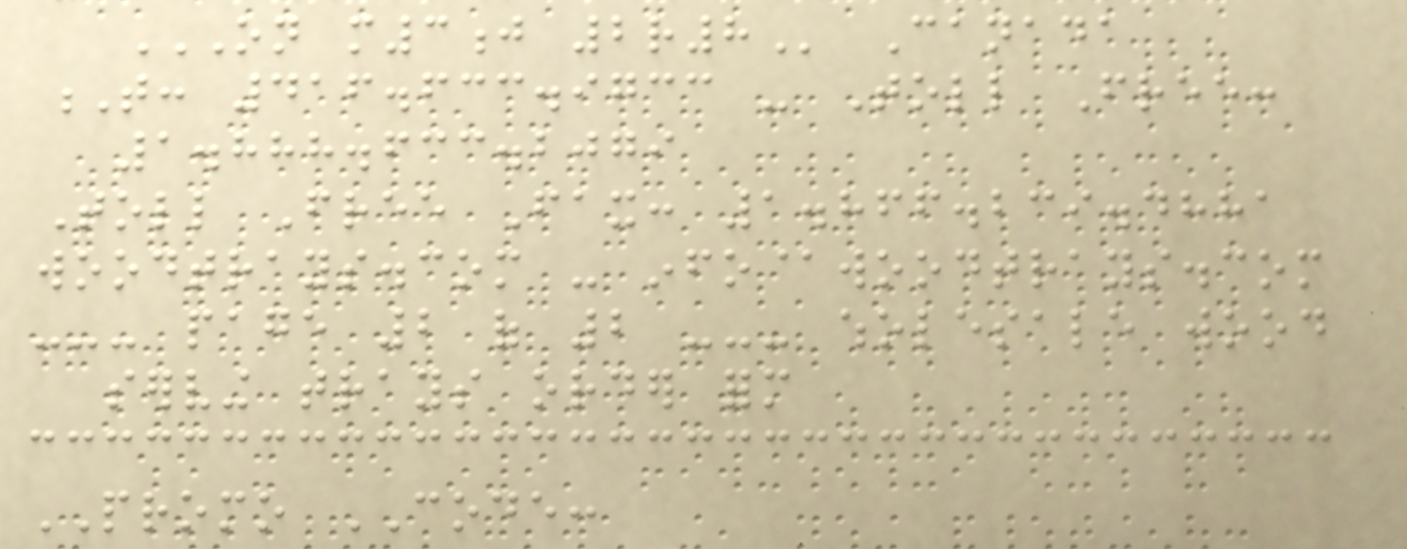ON M3J 2R8 Canada
T: 416.633.9733 - Toll Free:
1.888.633.2079
Toll Free Fax: 1.866.239.4881
woodtrays.com - info@woodtrays.com
--- page 2 of 2 --- wholesale wood
serving trays order form
PROMO CODE:
